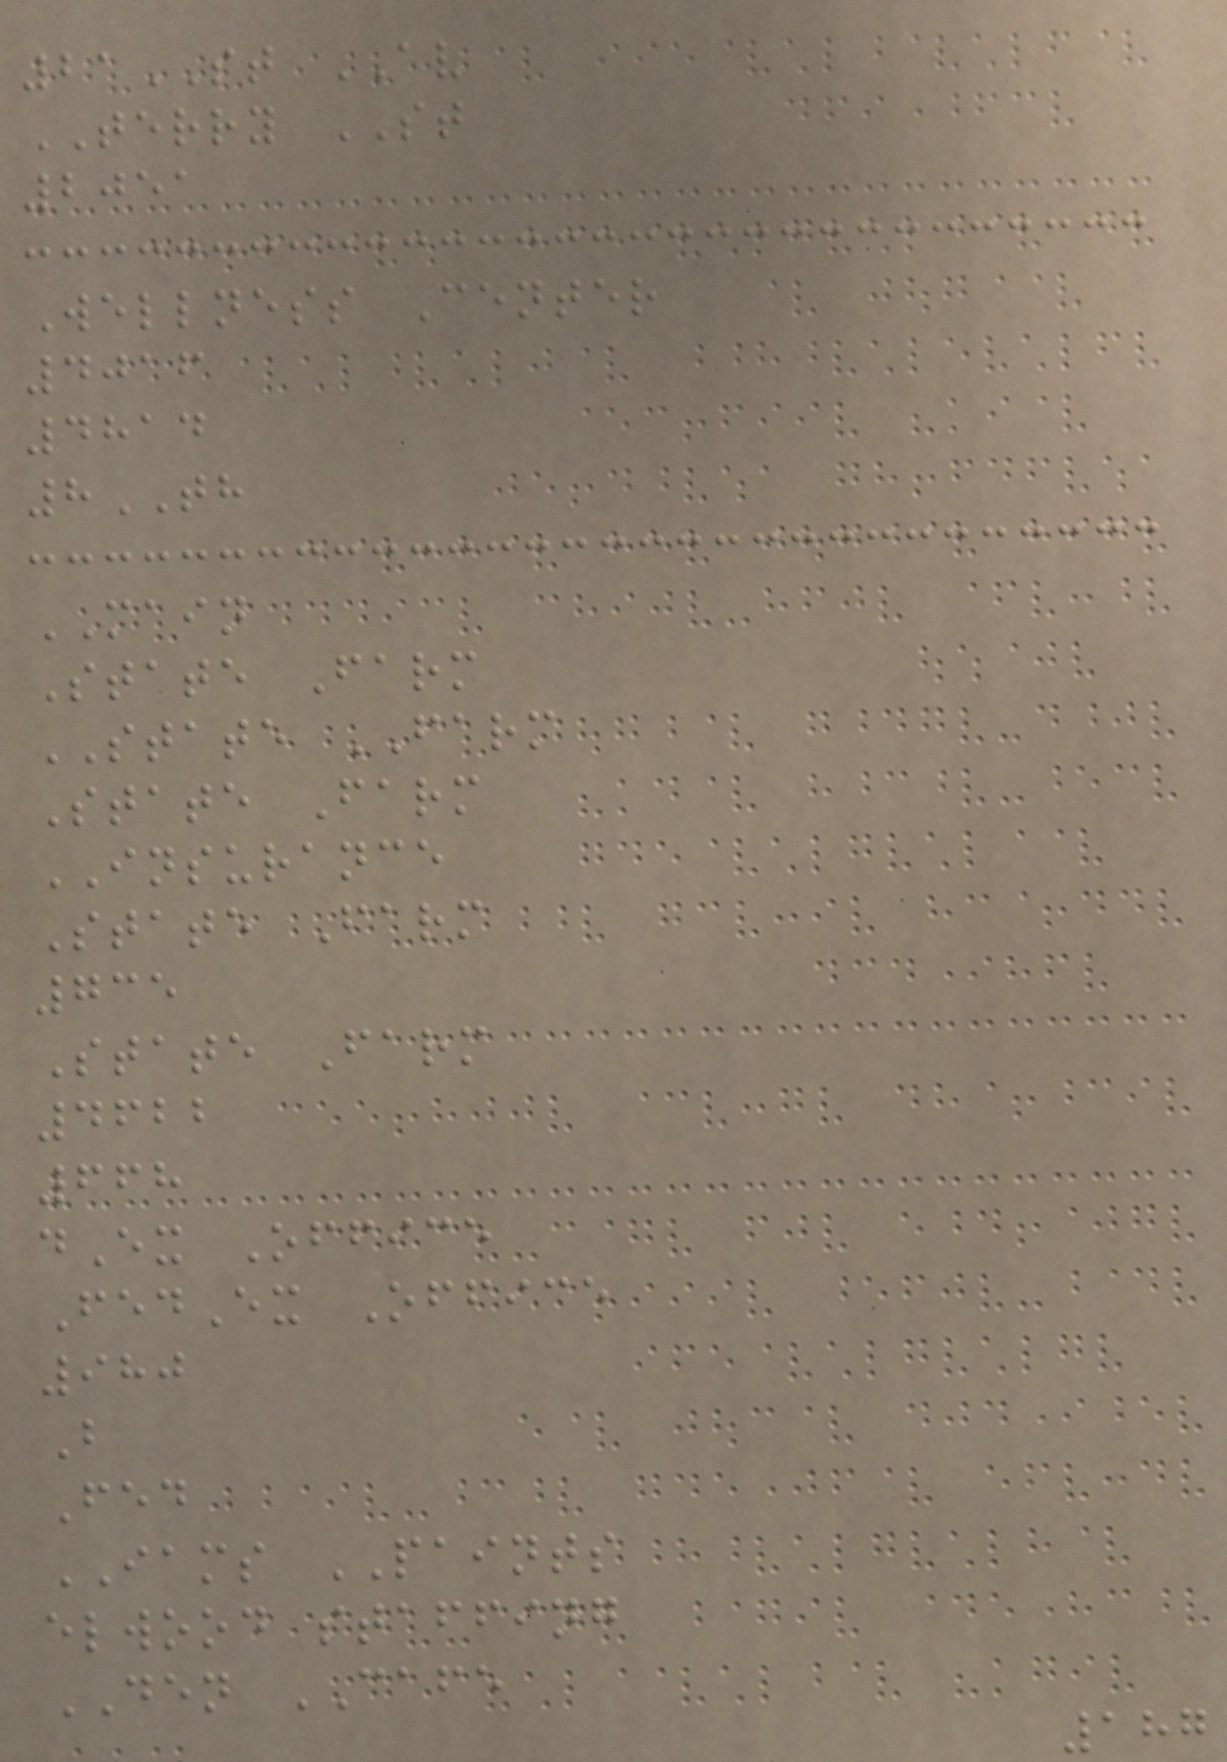21ST AV
TERRY ST
2051
Wellness Center
4016
4814
8TH
MAIN
State Farm
STATE FARM
State Farm
INSURANCE
State Farm
735
State Farm
4622
668
dEx Office
FedEx Office
980
B
Fed
IAMS PAINTS
elwood staffing
DEN CAFE
187
